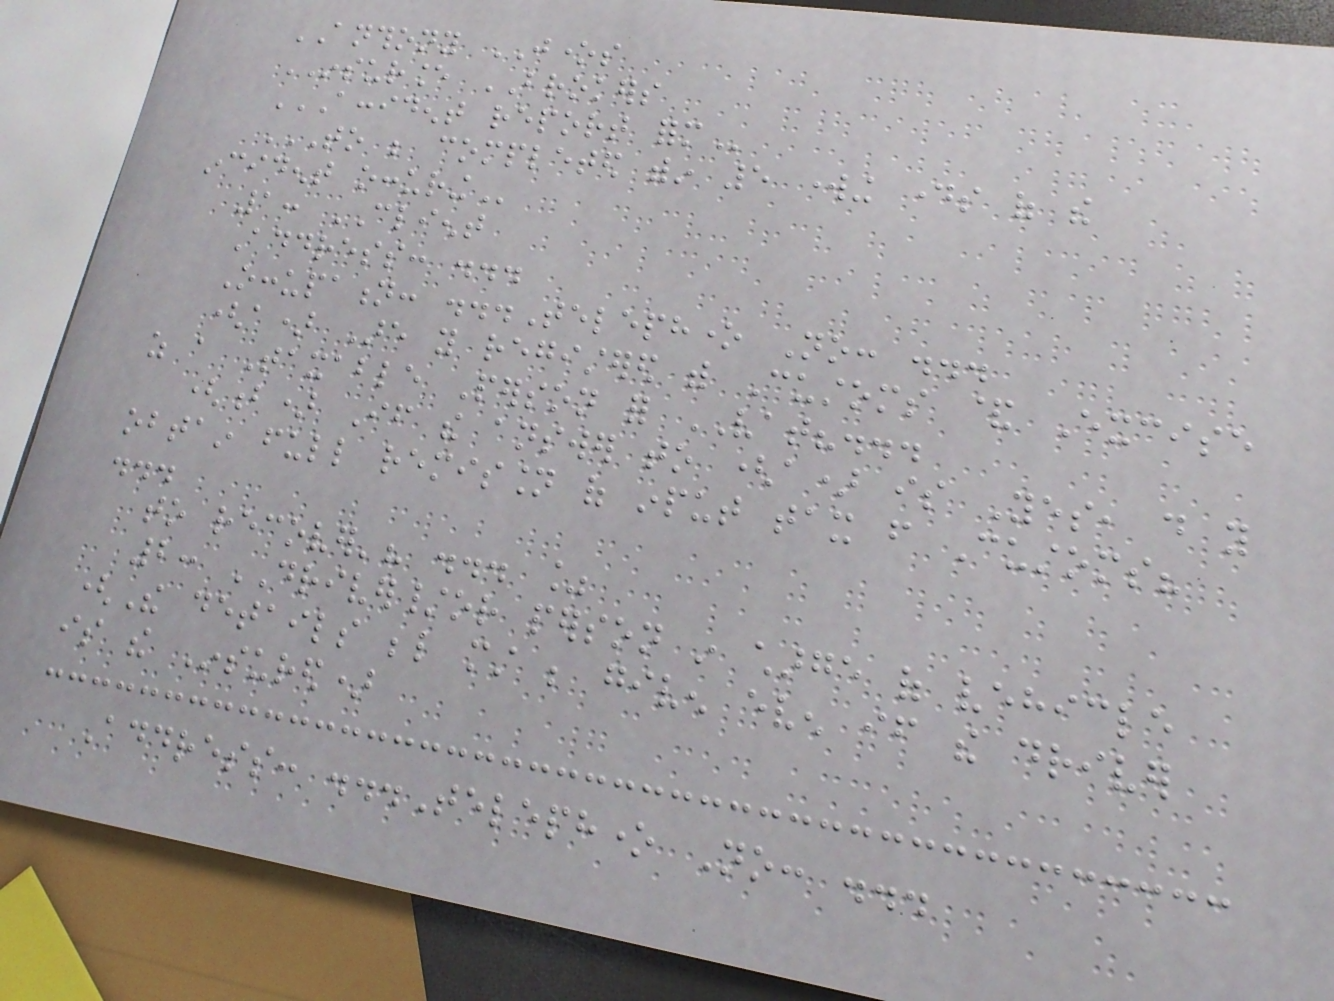ANTHONY JONES
INSURANCE BROKERS
ACCIDENT REPORT FORM
TO BE COMPLETED WITHIN 5 WORKING DAYS OF THE
INCIDENT OCCURING
1: CLIENT
Address: ...
Occupation: ...Telephone No: ...
(a) Are you registered with Customs & Excise
as a Taxable Person for VAT?...
(b) If the answer to (a) is Yes, do you
obtain full remission of input tax from Customs?
...
to recover'? ... %
2: DRIVER/or person in charge of vehicle
(The details below must be given even if the driver
is the Insured)
Address: ...Telephone No: ...
